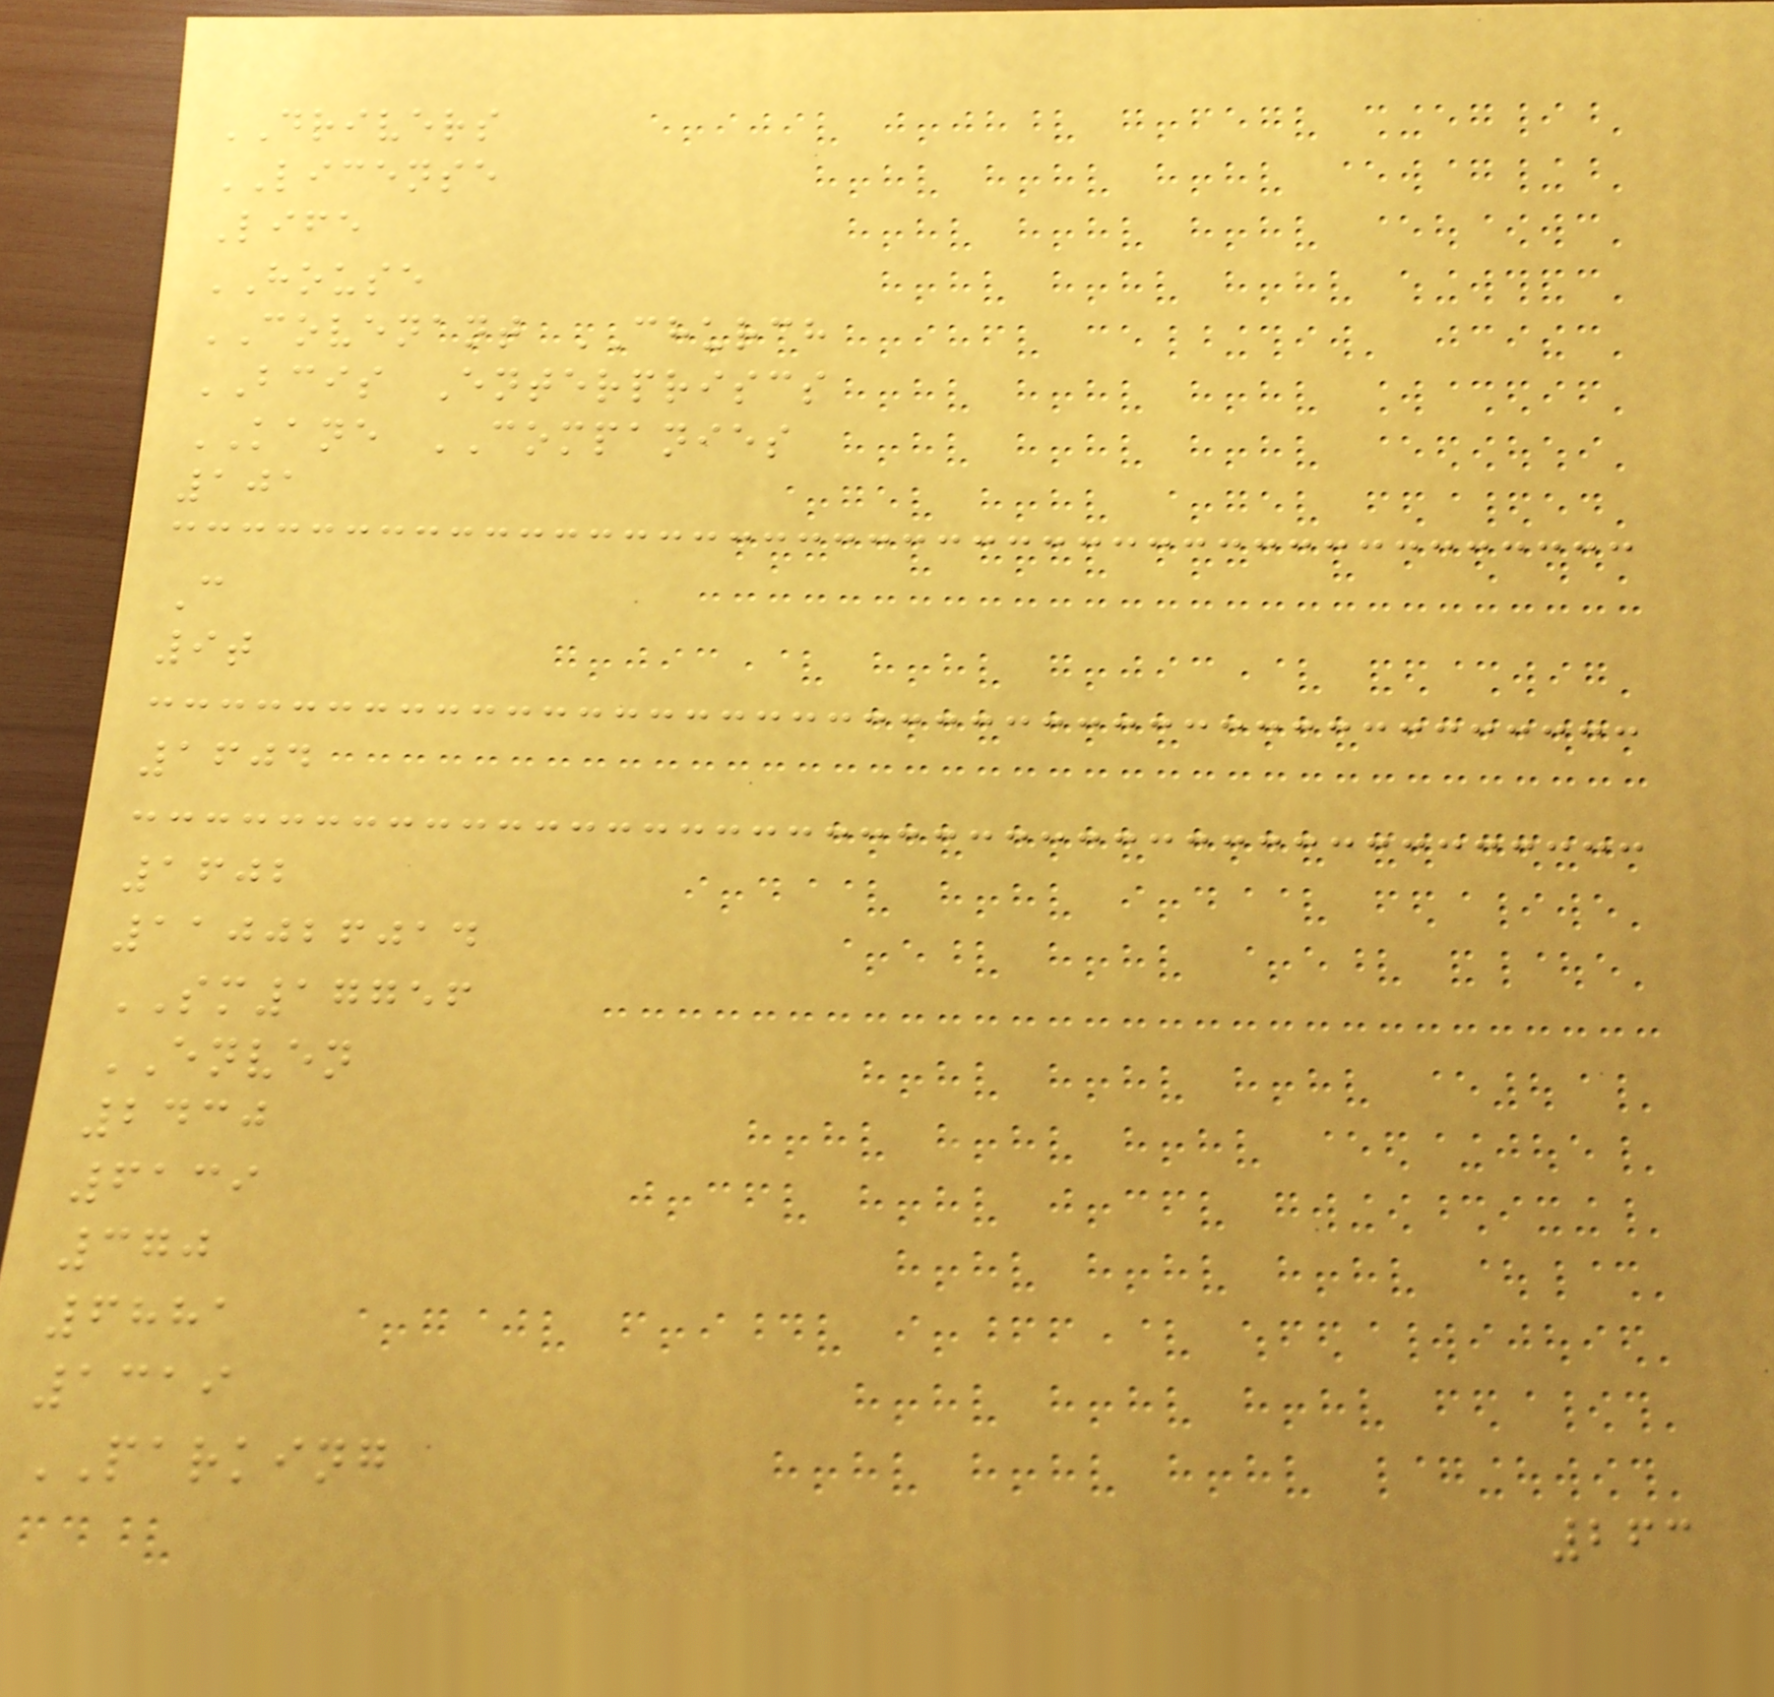DRIVERS
LICENSE
Life
HOUSE
COVENANT CHURCH
BCIS Enterpriscs
KANE COMPANIES
101
C
9t
1604
1602
110026014
SM17756
ENVEN
2430
6139
370
6881
1319
PARKING
263
